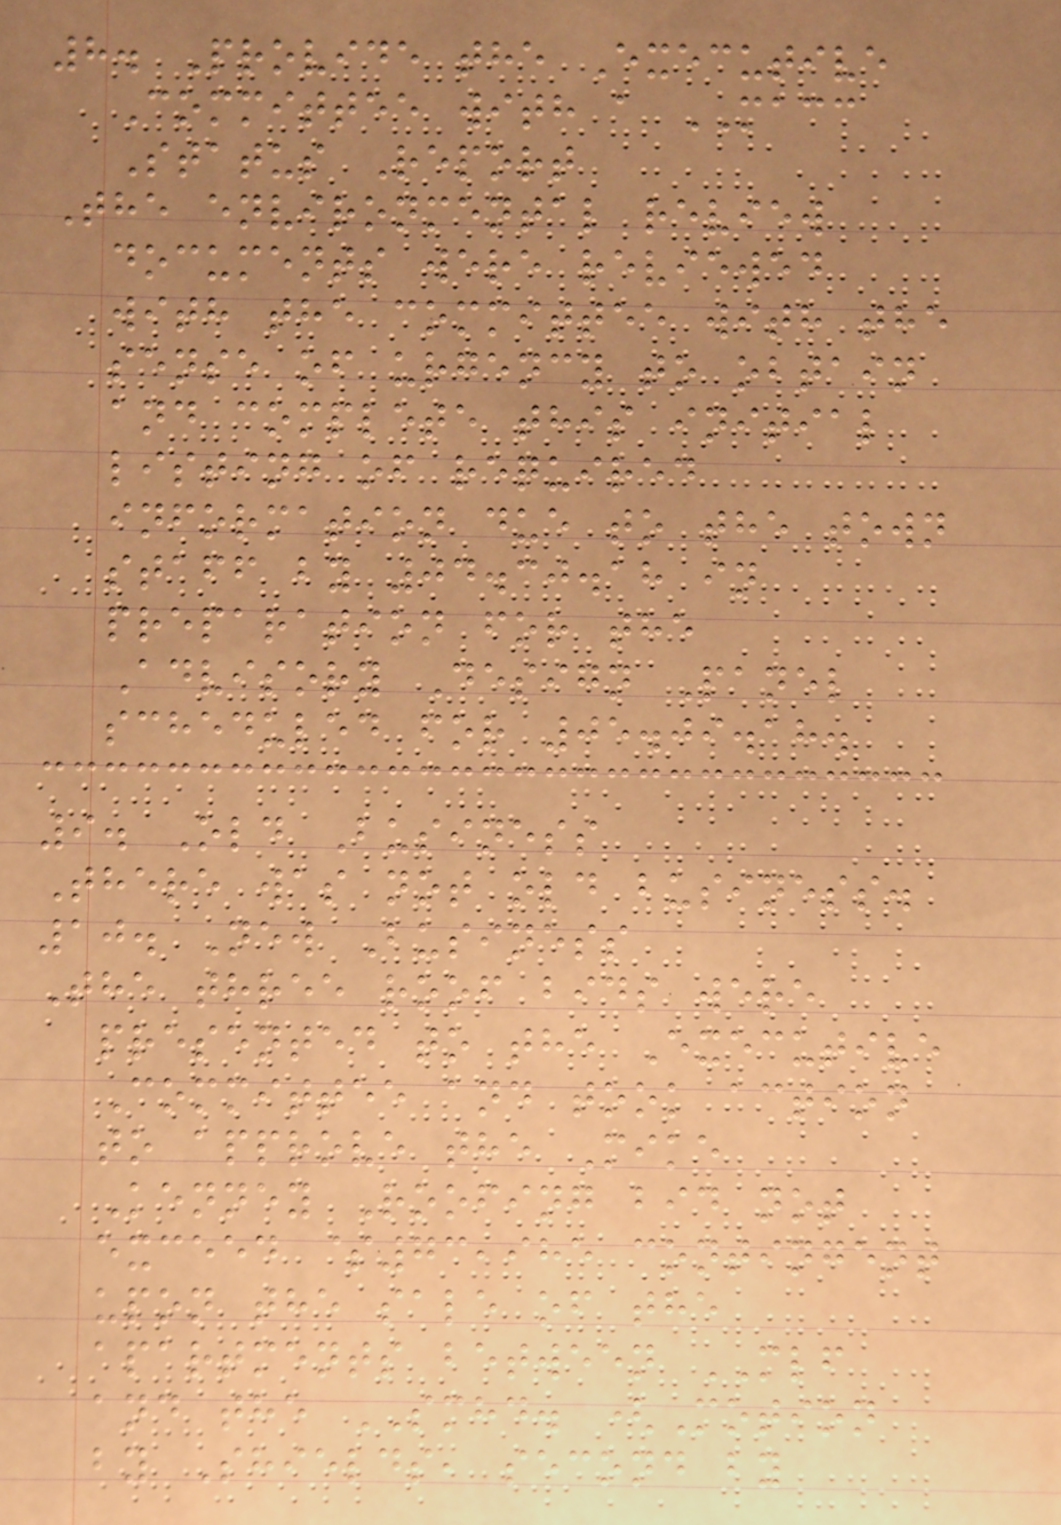8. Provide the Executive
Committee with a MACC
Status Report
The environmental review
documents were reviewed
with the committee with the
sense of urgency to obtain
and complete this initial
listing of required
information due to the town
staff by 04.30.18 in
preparation for the
Advisory Design Panel
scheduled for 05.09.18.
9. Old Business
There was not old business.
10. New Business
The three roof bids were
presented to the Executive
Committee and took action
to approve the Mike
Kenney Roofing bid not
exceed $73,985 contingent
upon the sale of the
apartments between MLF
and the SMHD. (Motion
by Shields, second by
